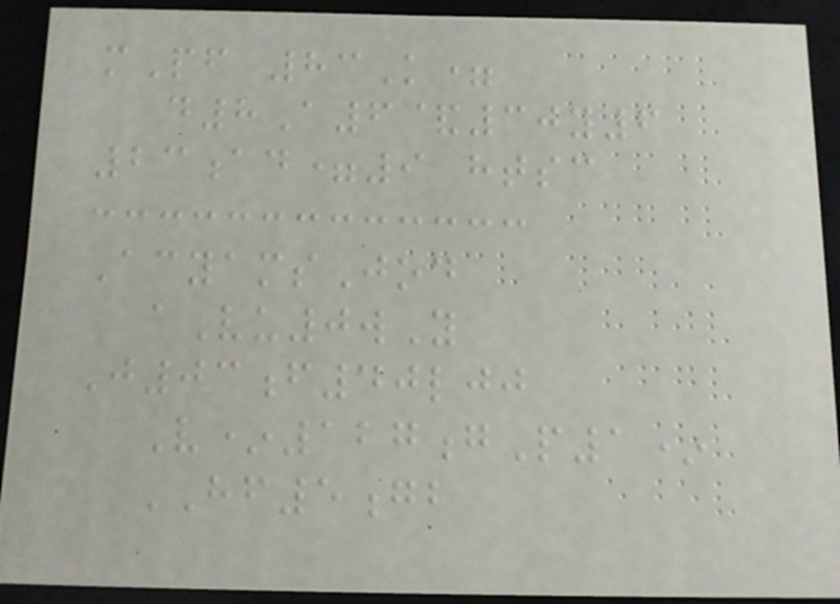mPf 83K=
d8A6&30y6
23ad=9 htsc
AcyamsJod
aVu0wY
J03f40ljj
V*127gP1*
HF5gb
